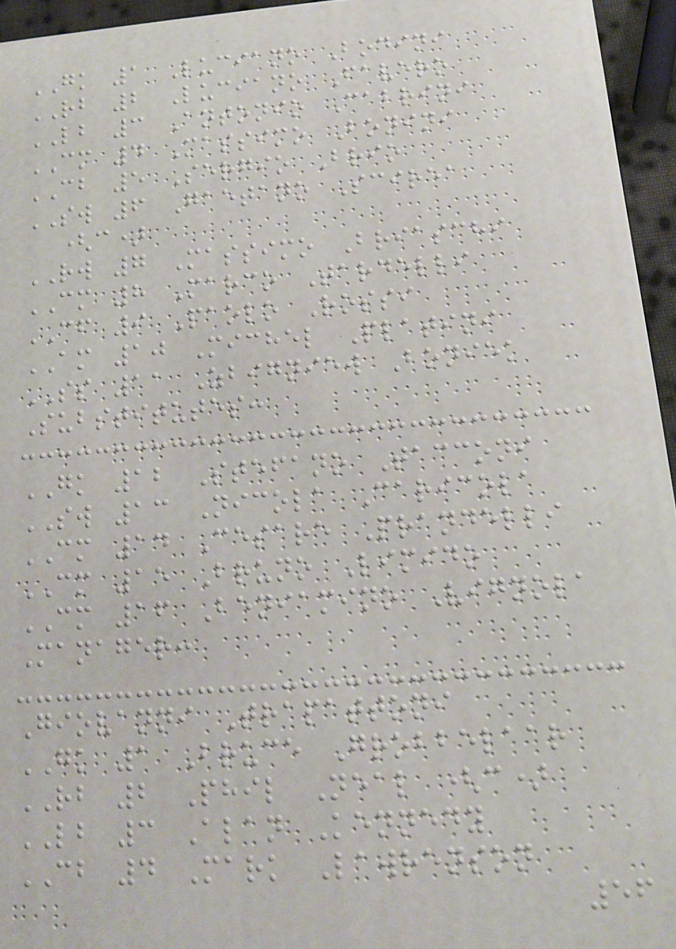GK 1 Luciano Bodini
RB 2 Luciano Favero
LB 3 Antonio Cabrini
CM 4 Massimo Bonini
CB 5 Sergio Brio
SW 6 Gaetano Scirea
(c)
RW 7 Massimo Briaschi
CM 8 Marco Tardelli
CF 9 Paolo Rossi
AM 10 Michel Platini
SS 11 Zbigniew Boniek
Substitutes:
GK 12 Stefano Tacconi
SW 13 Nicola Caricola
CM 14 Cesare Prandelli
CM 15 Bruno Limido
CM 16 Beniamino Vignola
Manager:
Giovanni Trapattoni
GK 1 Bruce Grobbelaar
RB 2 Phil Neal (c)
LB 3 Alan Kennedy
CB 4 Mark Lawrenson
56
